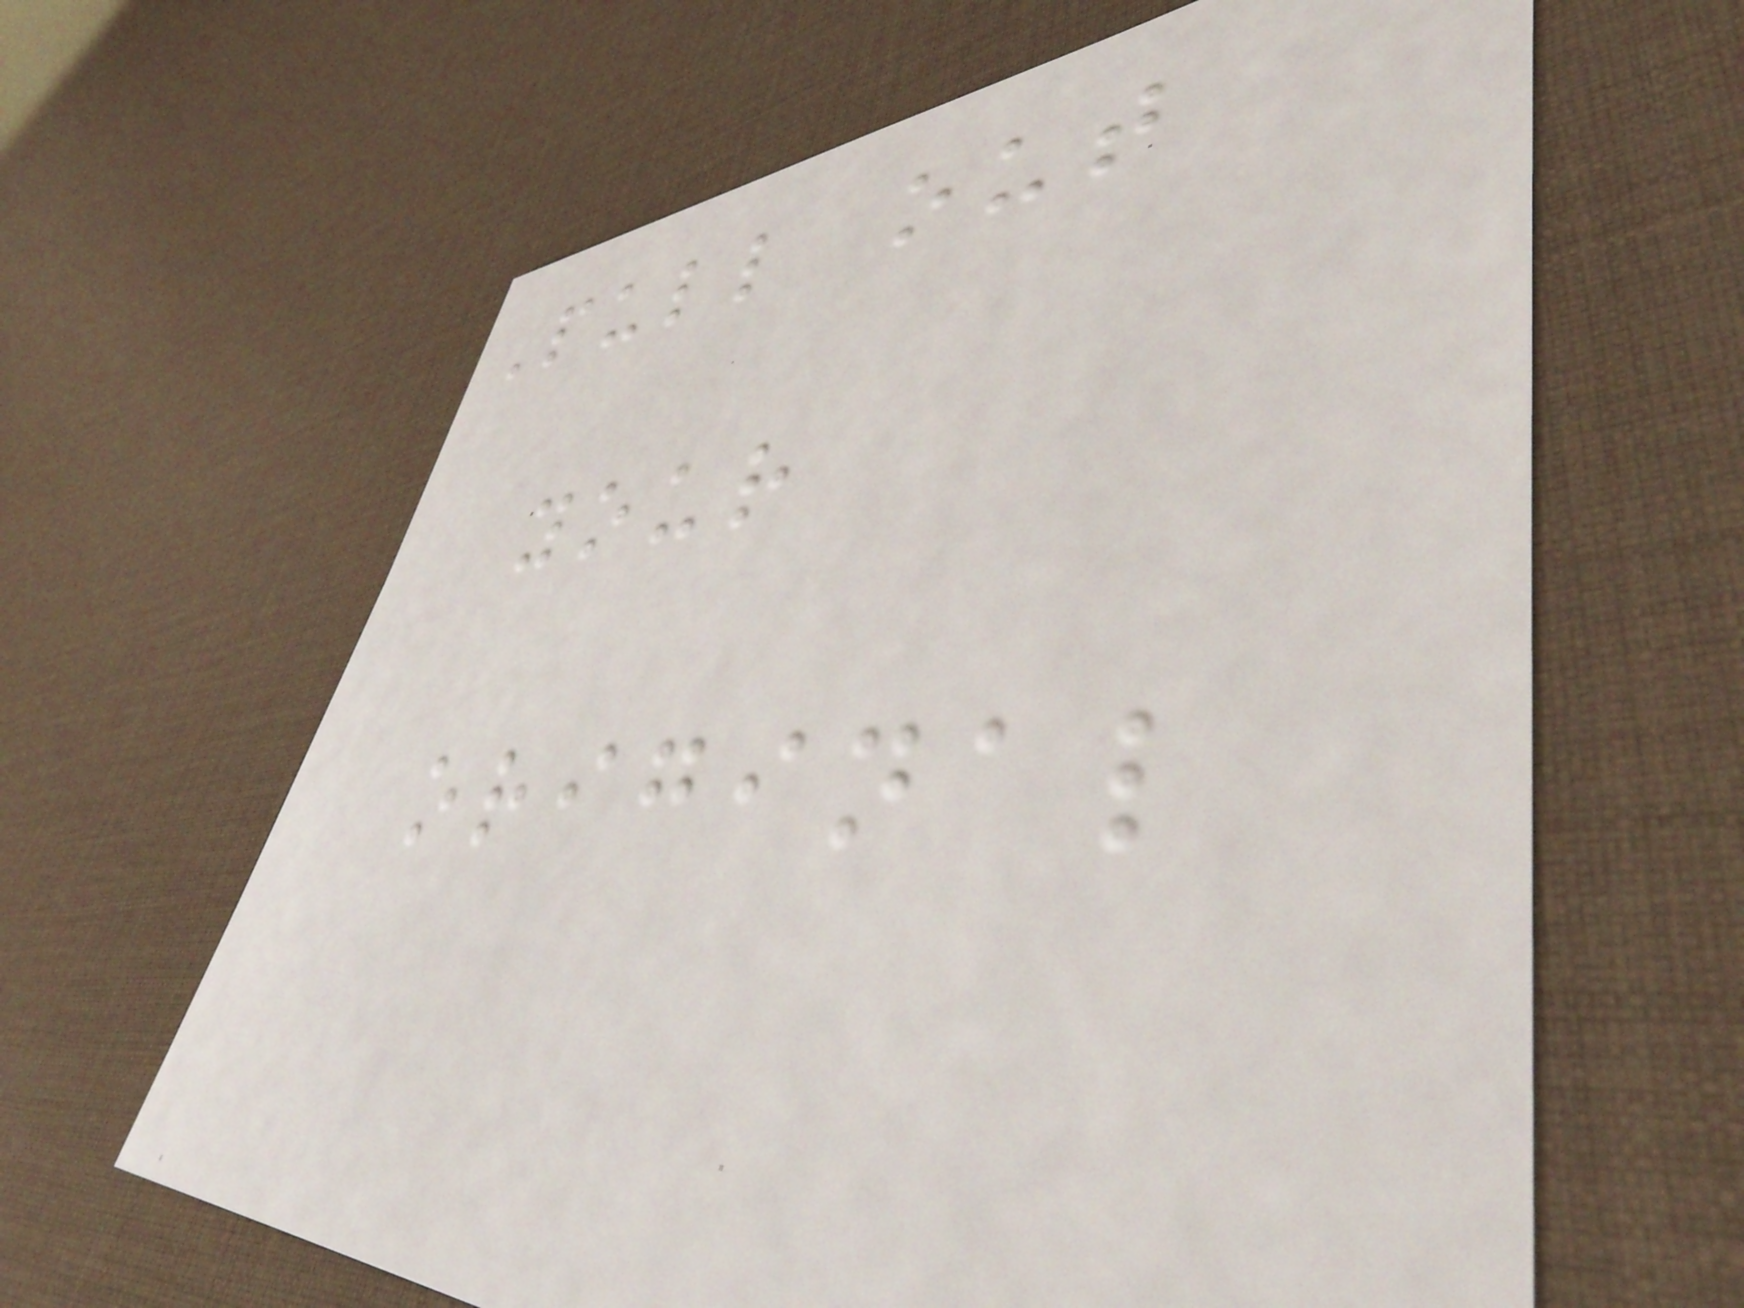Pull out
your
original
